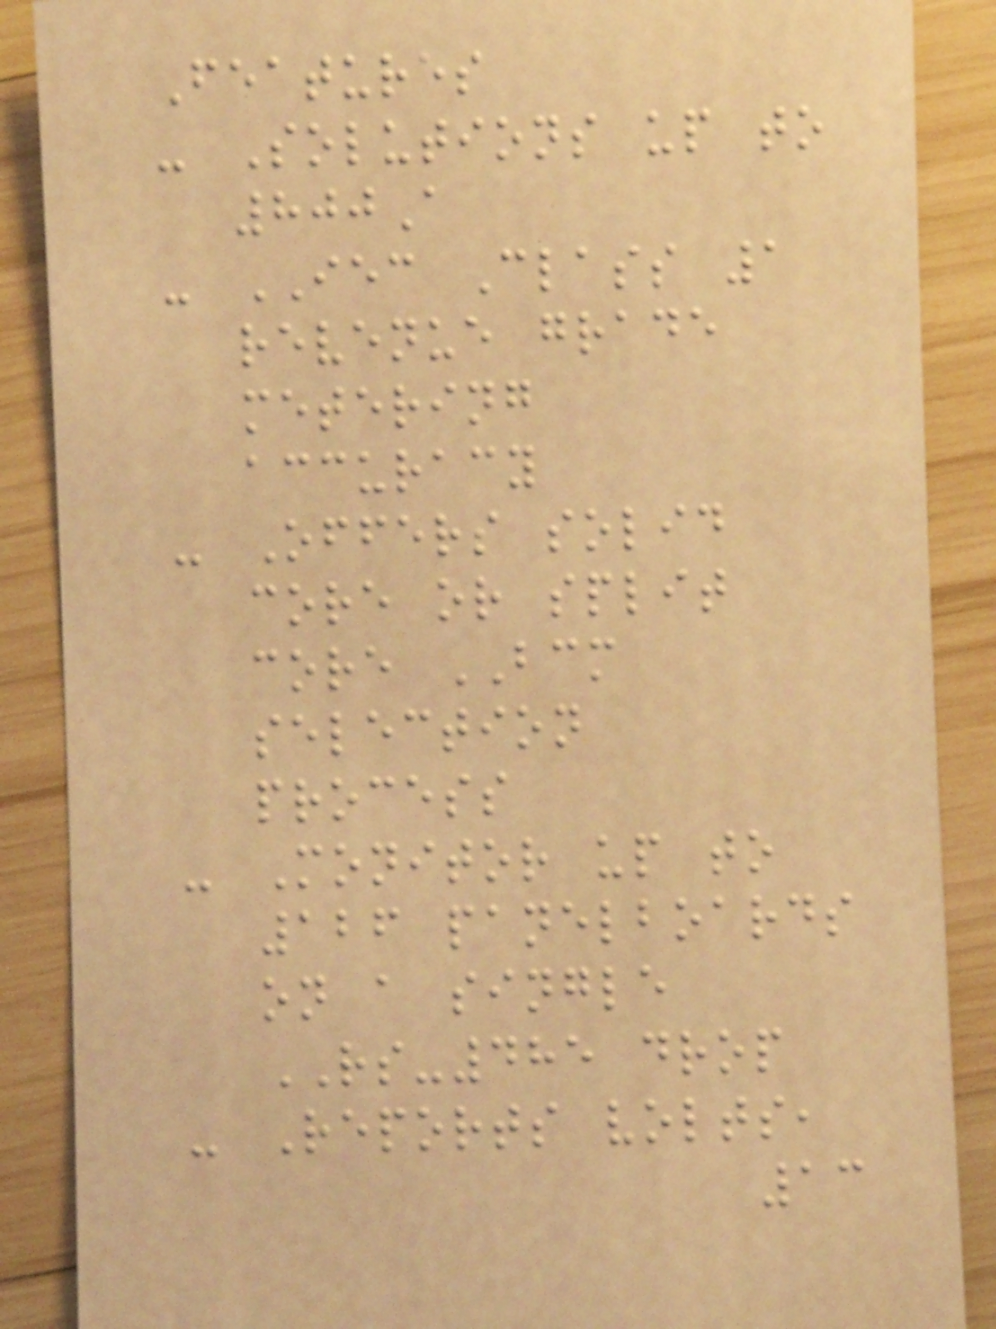Features
- Solutions up to
800A
- IEC Class 1
revenue grade
metering
accuracy
- Offers solid
core or split
core BCM
selection
process
- Monitor up to
126 panelboards
on a single
RS-485 drop
- Reports volts,
13
